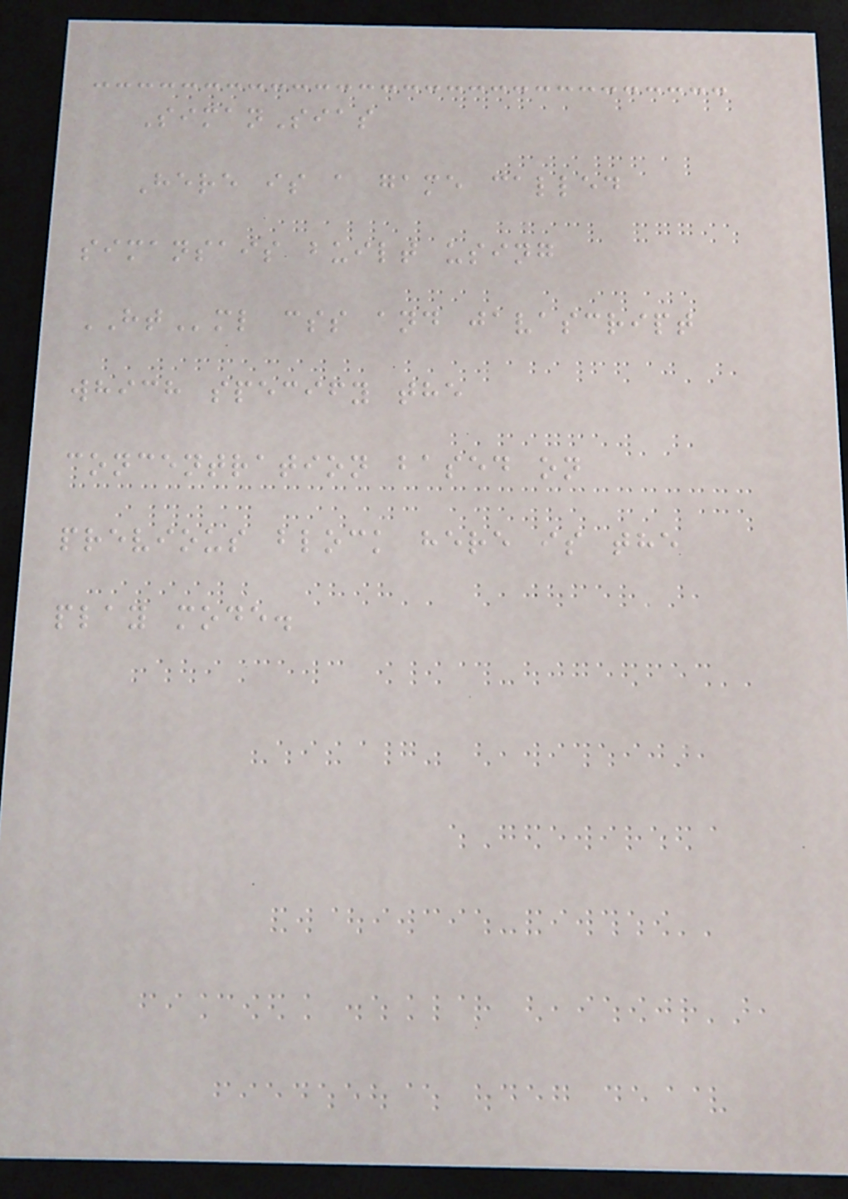SimanSias
Here is a game called
simansais built using
HTml css and javascript
which specify the
concentration based on
previous block here is the
play mode.
